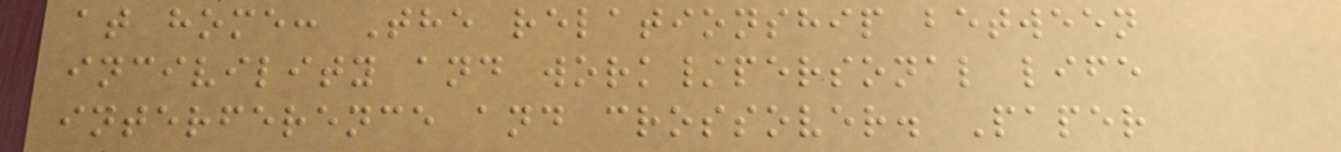at home: The relationship between
incivility and work/personal life
interference and crossover. Paper
